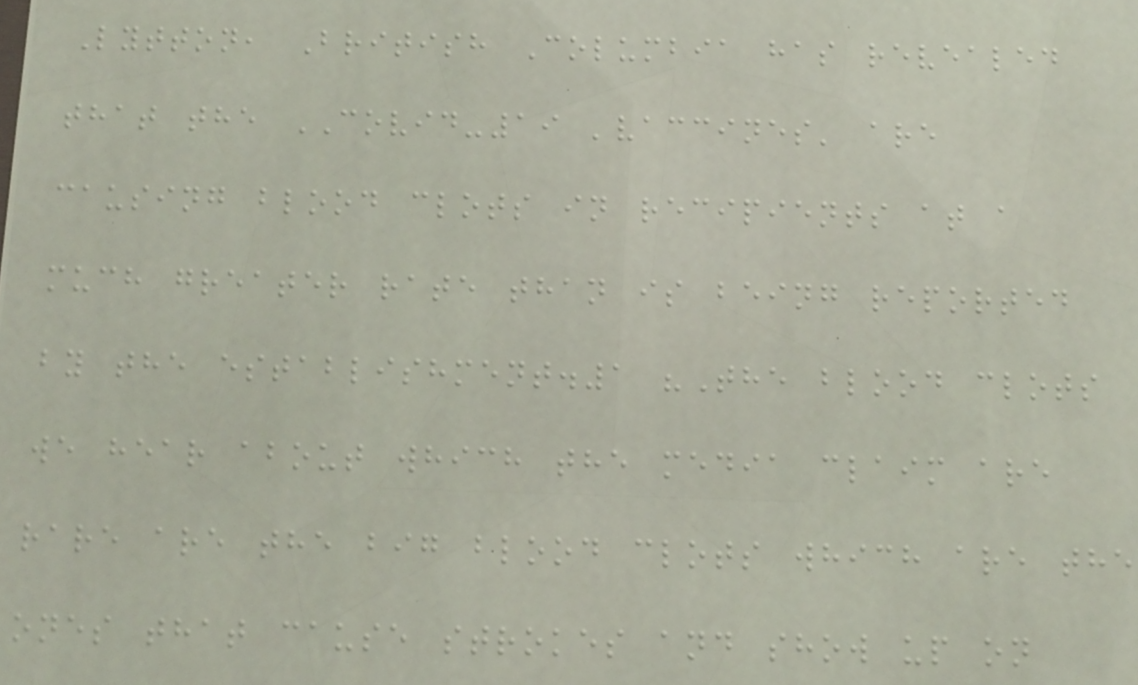Lytton, British Columbia has revealed
that the COVID-19 'vaccines' are
causing blood clots in recipients at a
much greater rate than is being reported
by the establishment.1 "The blood clots
we hear about which the media claim are
rare are the big blood clots which are the
ones that cause strokes and show up on
